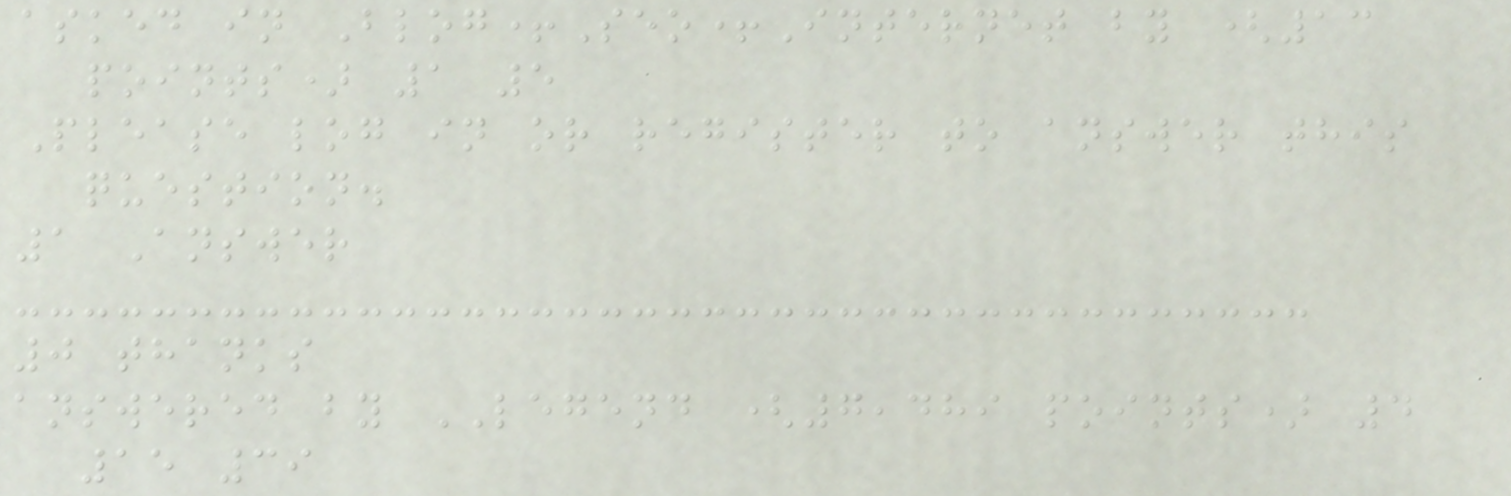asked in Blog+Seo+Internet by (13
points) 1 5
Please log in or register to answer this
question.
1 Answer
0 thanks
answered by LEGEND (7,489 points) 4
15 39
